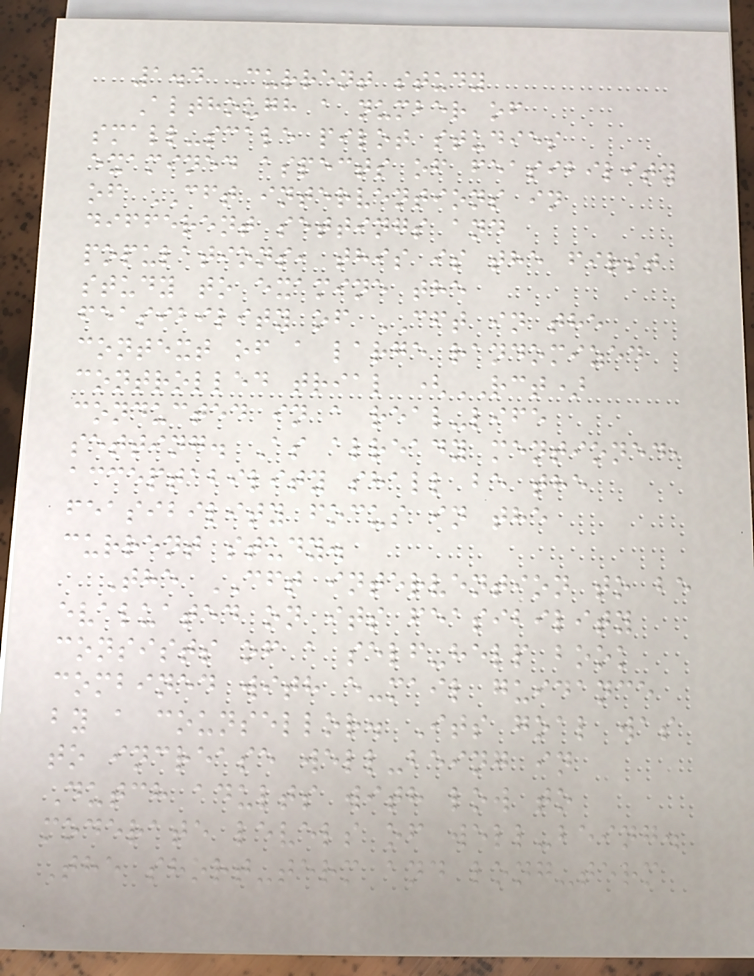1.4 Current study
Although a number of
small-scale pilot studies
examined aspects of feasibility
of CFT interventions in
different settings and
populations, this is the first
study to examine the
feasibility of CFT in the
context of a large randomized
controlled trial (RCT)
conducted in a real-life
setting. As already mentioned,
acceptability shall be the
feasibility focus in the
current study.
The CFT intervention to be
evaluated on its feasibility
consists of a self-help book
combined with e-mail guidance
by a counsellor. Its goal was
to increase well-being in
Dutch adults with low to
moderate levels of well-being.
The short-term and long-term
